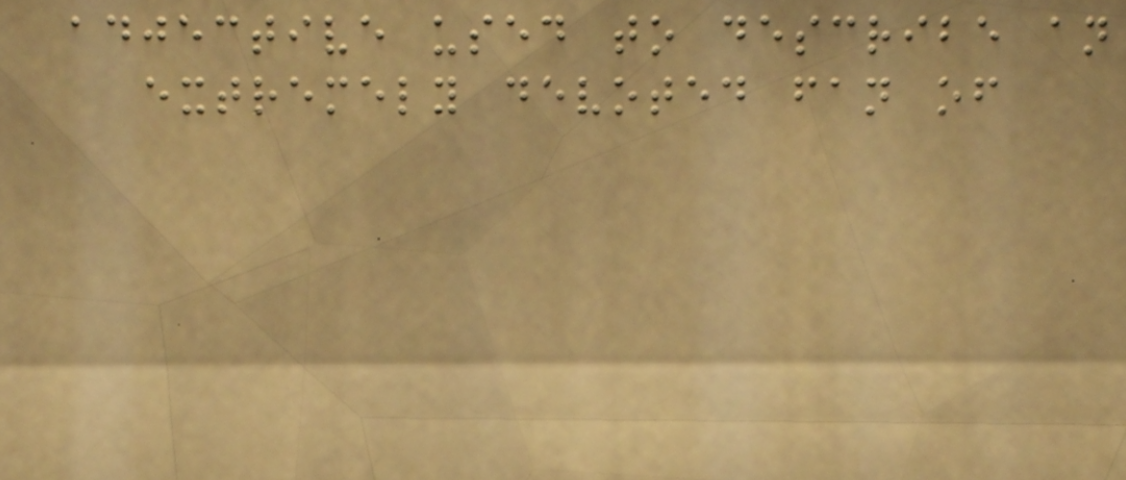adjective used to describe an
extremely devoted fan of
